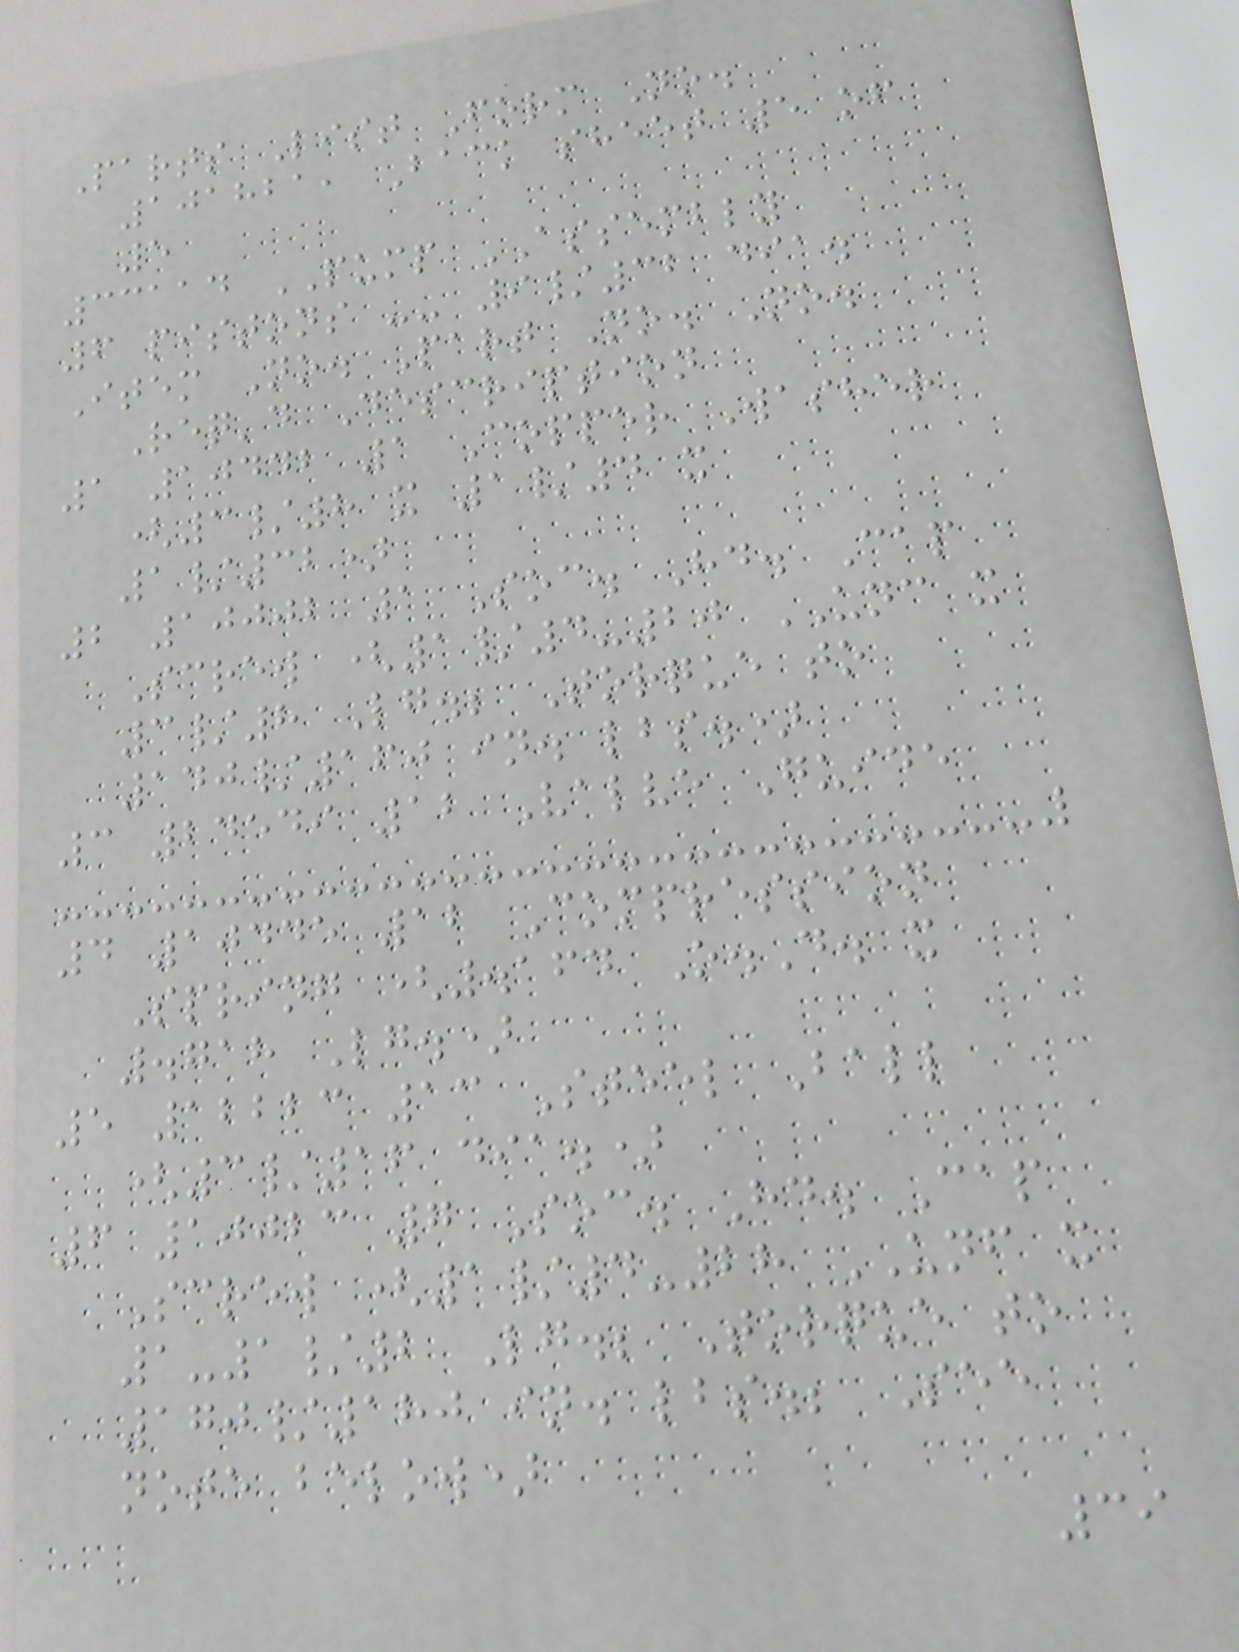Parts List Form No.
101821, Back sheet 5 of
5
33114 PUMP ASSEMBLY
6 pistons -- 9/32 dia.
Item No. Part No. No.
Req'd Description
1 10442 1 Copper Washer
(3/8 x 1/4 x
1/32)
2 10002 1 Soc. Hd. Cap
Screw (1/4-20 UNC x
3/8 Lg.; Torque to
140/160 in. lbs.)
3 24549 12 Valve Guide
4 10445 12 Compression
Spring (.164 O.D. x
.718 Lg.)
5 12223 13 Steel Ball
(3/16 dia.)
6 10023 7 Soc. Hd. Cap
Screw (1/4-28 UNF x
1-1/2 Lg.; Torque to
170/180 in. lbs.; See
note below)
39
